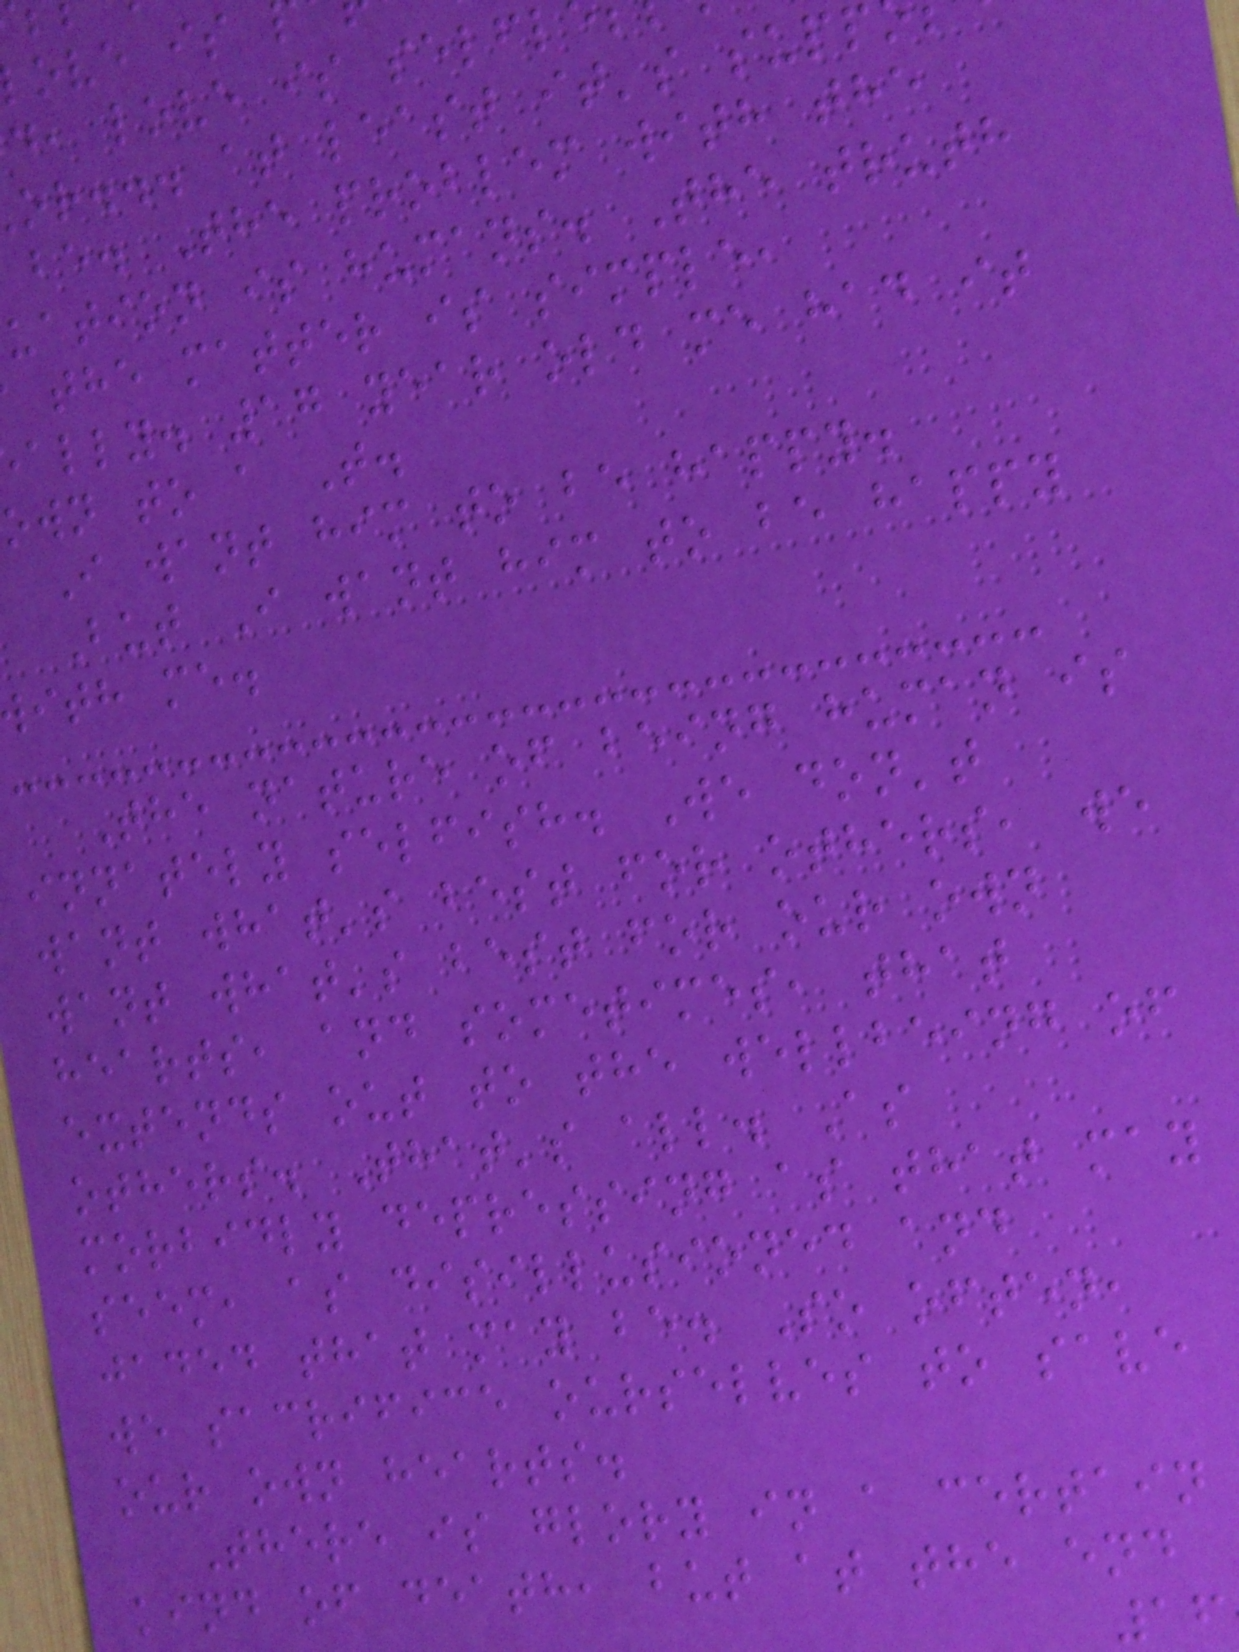d, love is selfl
or... at least it's supp
be. The problem with the
uation is humans. The truth
the matter is simple,
ally. 17 year old me had it
own to a T.
I want him to be happy.
But I want him to be happy
ith me.
The nature of being human is
innately selfish. We don't
want what's best for others, we
want what's best for our own
hearts, and sometimes, that
extends out to the wellbeing of
others. That's all. As
morbidly depressing as that may
seem, as disillusioned and
jaded that may be. So often,
we sacrifice ourselves to save
our own hearts.
There is glory in a certain
kind of death, but at the end
